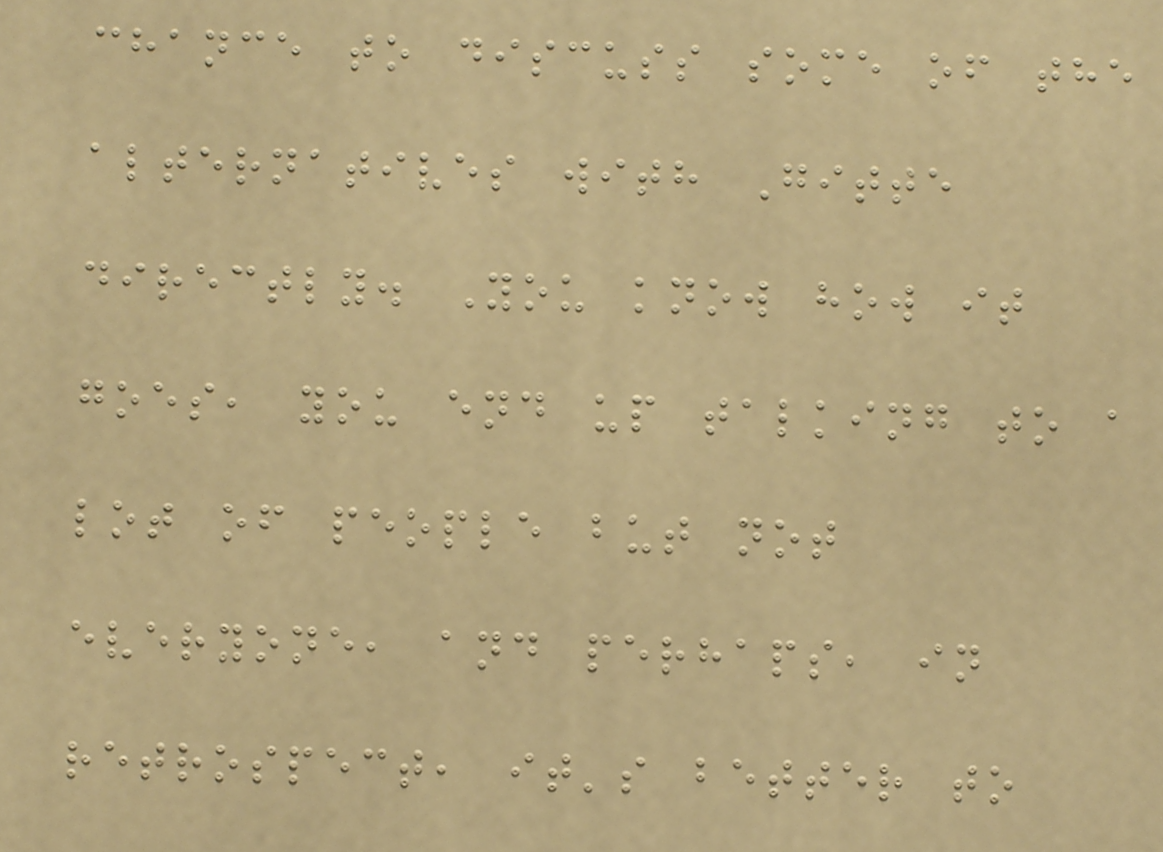chance to discuss some of the
alternatives with Gitte
directly. You know how it
goes, you end up talking to a
lot of people but not
everyone, and perhaps, in
retrospect, it's better to
